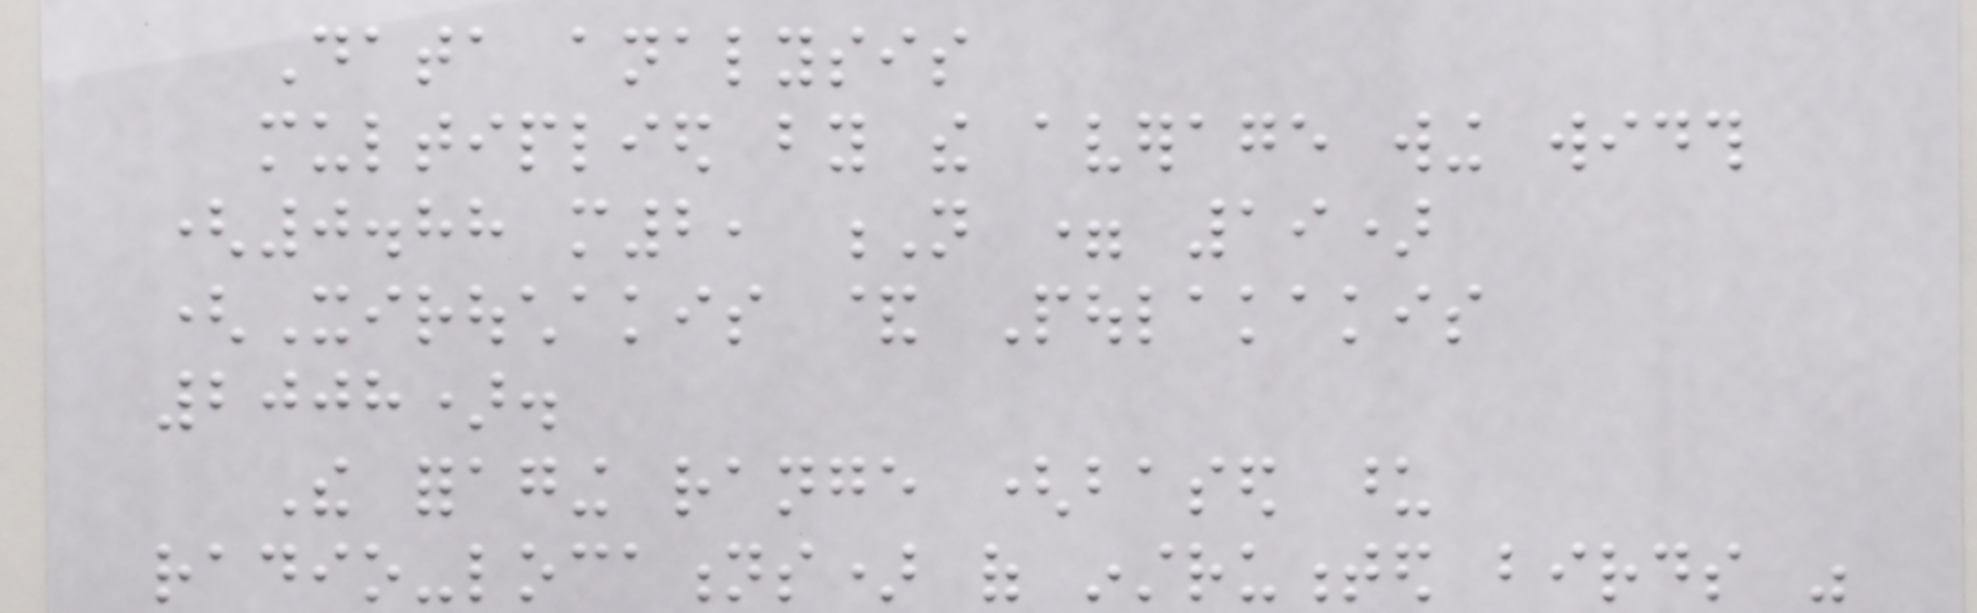Data analysis
multiplied by the average wing width
(0.88 m2, N = 19)
(Xirouchakis & Poulakakis
2008).
The foraging range (based upon
radio-locations) of instrumented birds was
